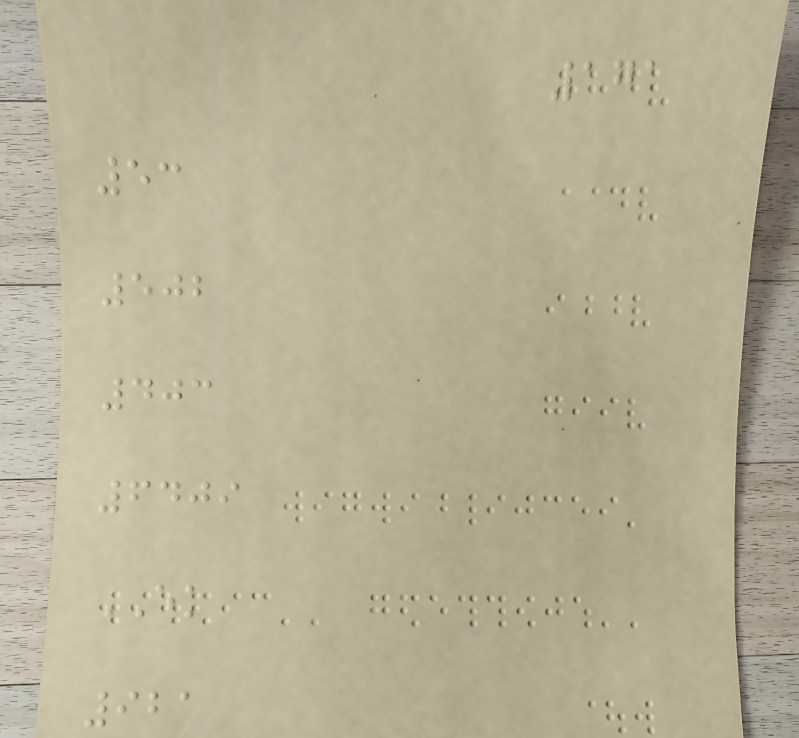171
53
502
403
6409
EK
921
